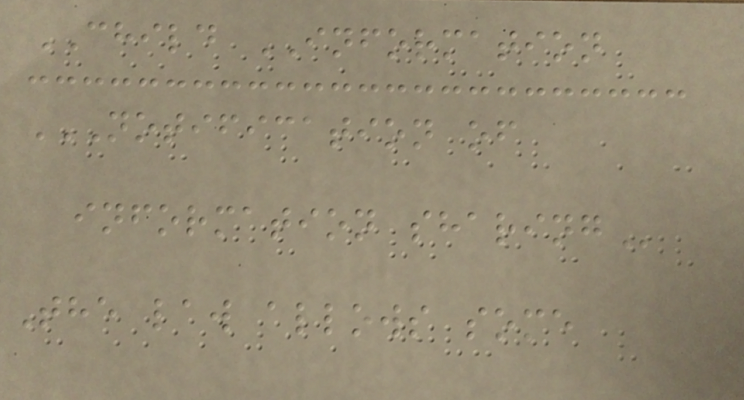CHILD INFORMATION
NOTIFICATION OF
INFORMATION SHARING
The law allows some
